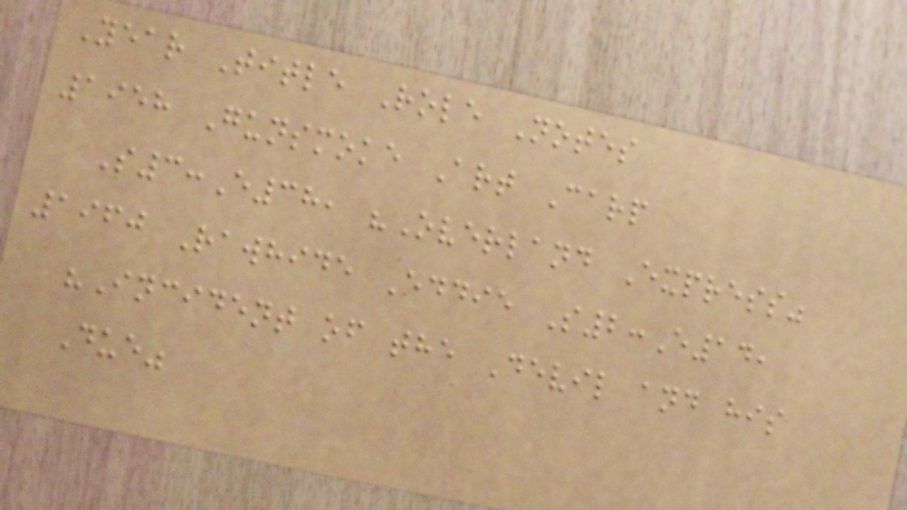Year Title Role Notes
1958 Gunsmoke Art Carp
S3:E38, "Overland Express"
1960 Rawhide Eddie S2:E14,
"Incident of the Devil and his
Due"
